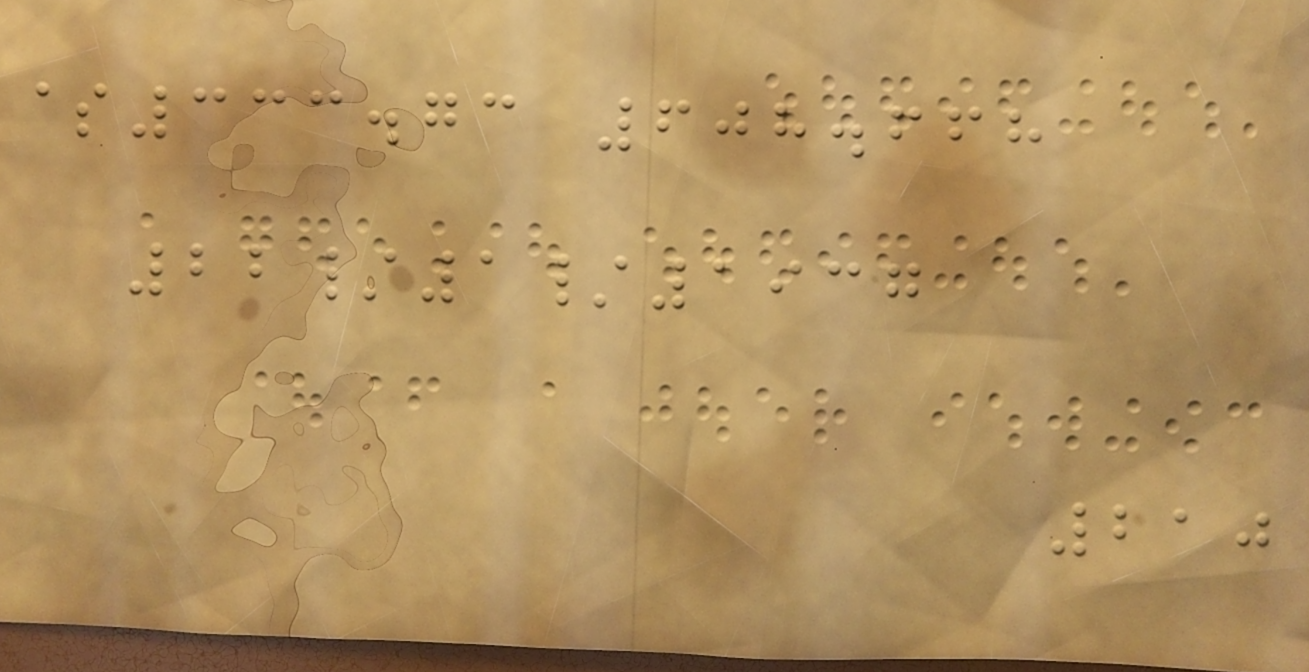$333.73 608.668
22/1/1937
210
